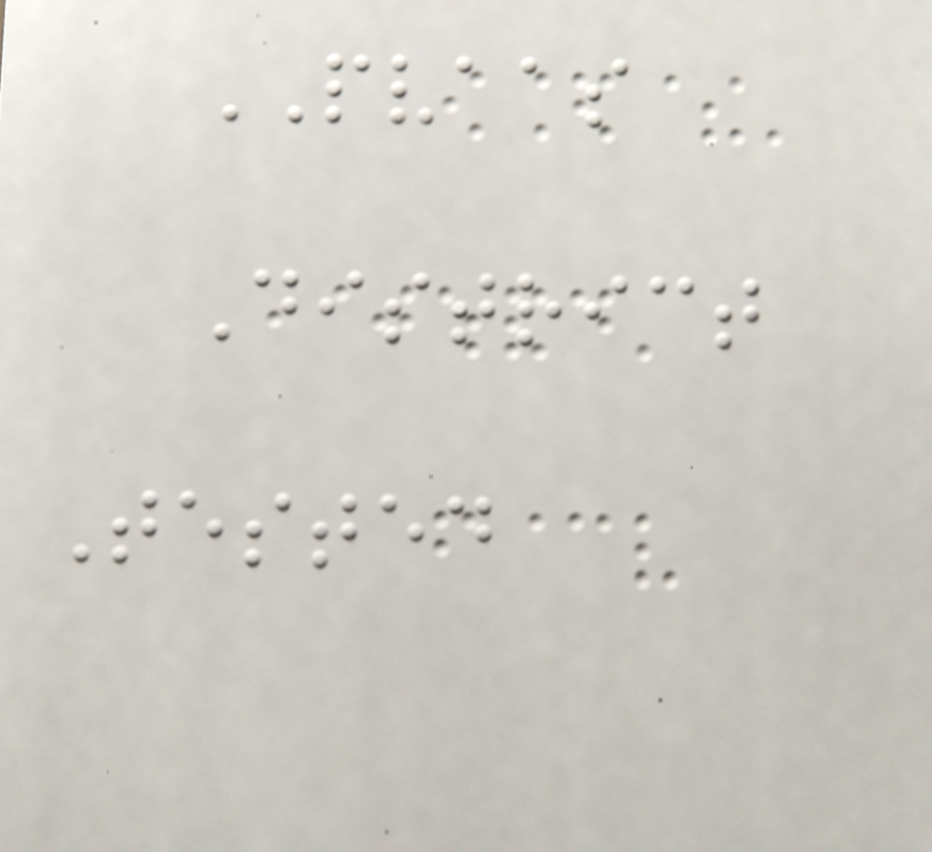PVAAS
District
Tested
